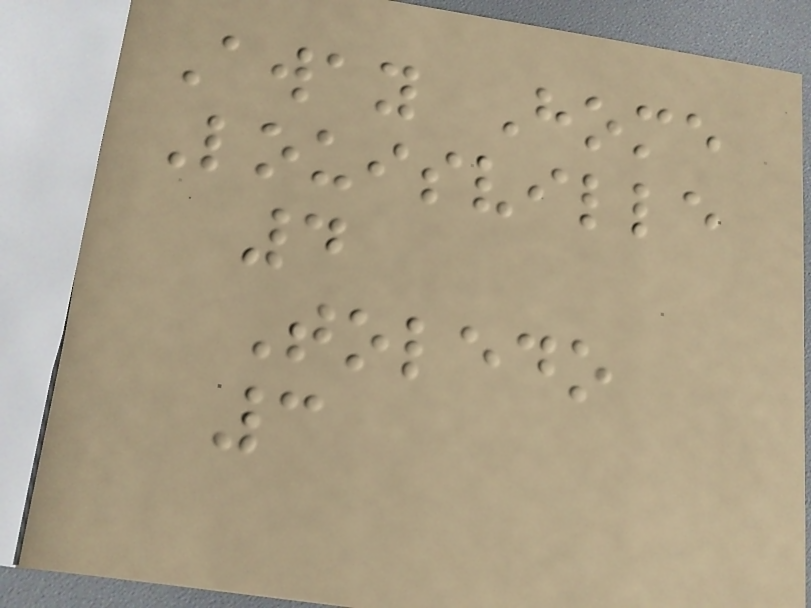Away Home
Louisville
4
Toledo
3
